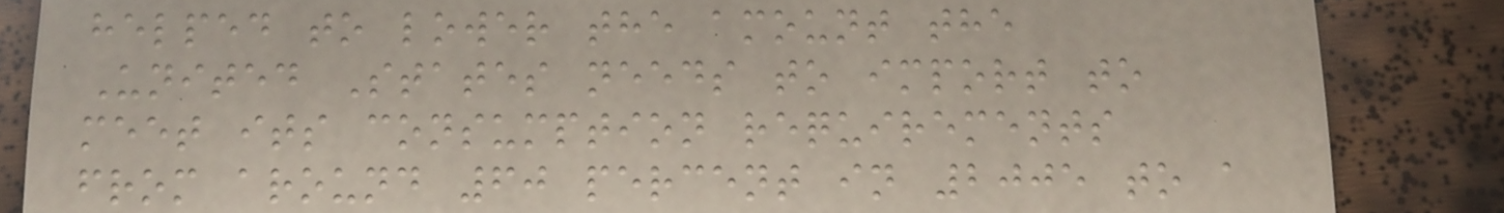helped to lower the amount the
United States needs to import to
meet its consumption requirements
from around 60 percent in 2005 to a
